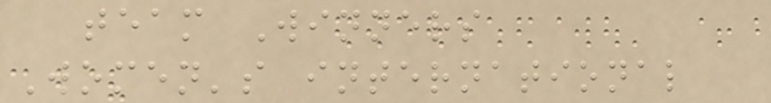team Winners
Women's international
